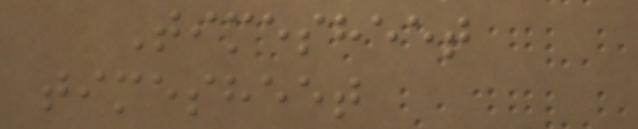Timesheet
timesheet
